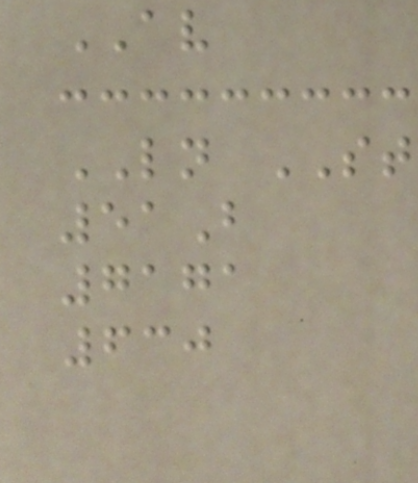AV
LN ST
51B
7171
630
